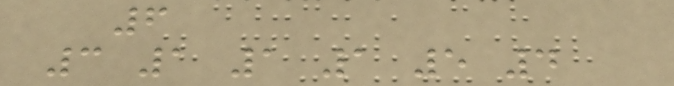6
3 1 1 1 5 4
